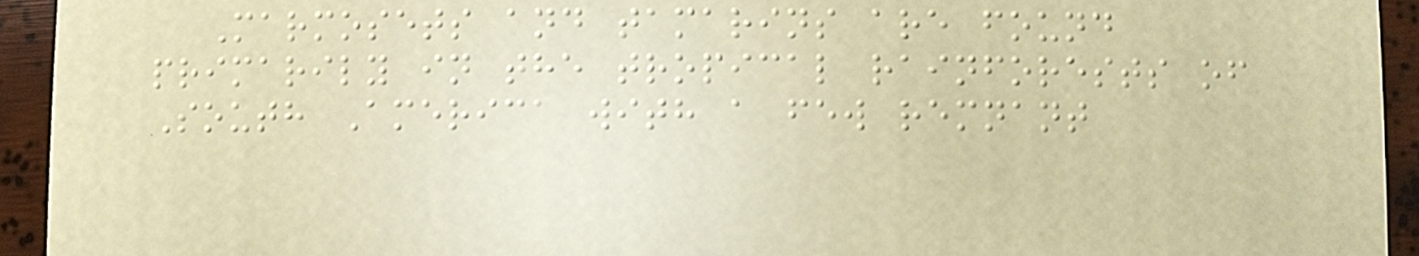Marmosets and tamarins are found
primarily in the tropical rainforests of
South America with a few remnant
